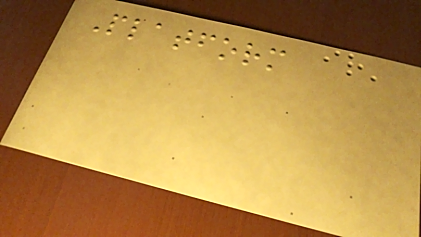Platform
